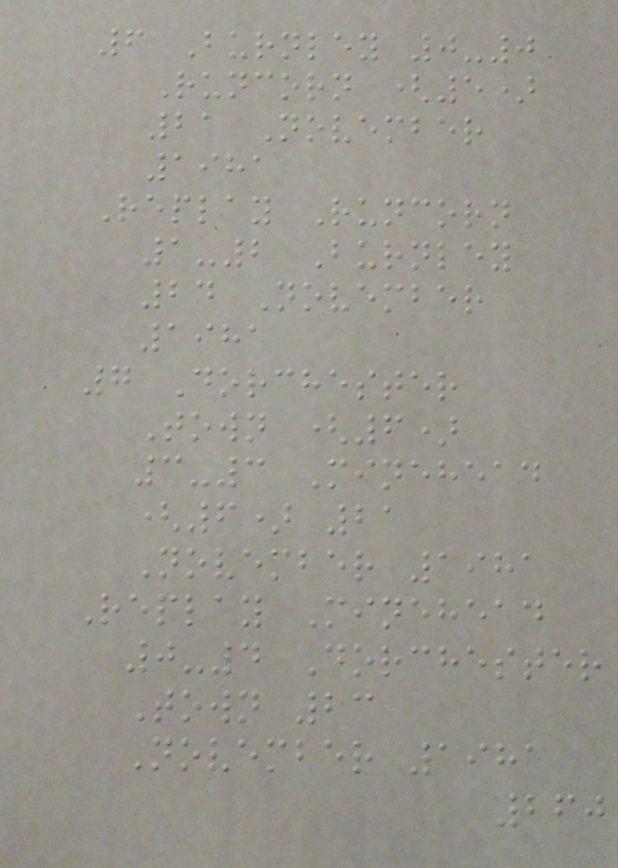6 Burnley 0-0
Runcorn (5)
21 November
1981
Replay Runcorn
1-2 Burnley
24 November
1981
7 Dorchester
Town (6)
3-3 Minehead
(6) 21
November 1981
Replay Minehead
0-4 Dorchester
Town 23
November 1981
260
